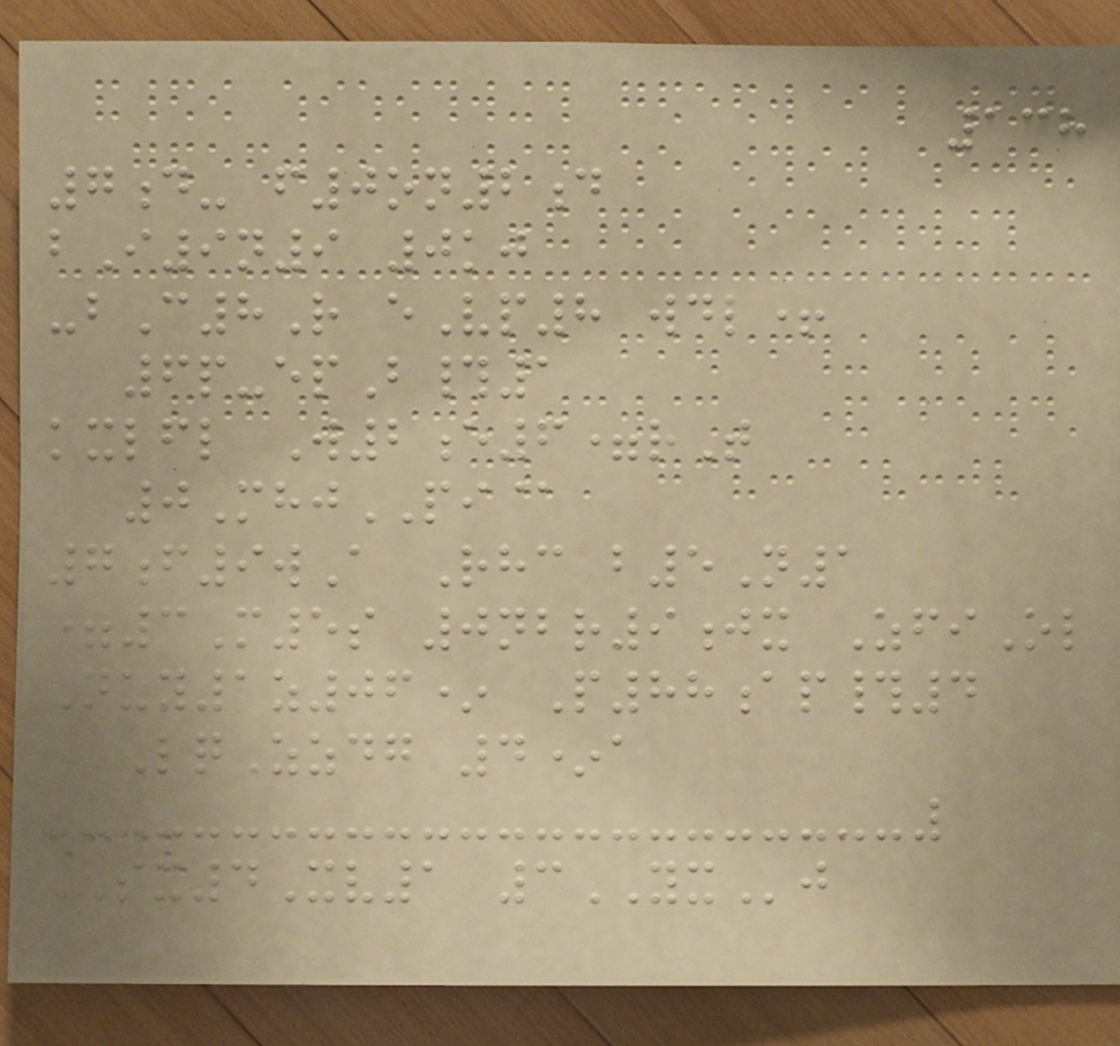138
7d- f0on2d
bI9n9 0kj
-bC8R eVp8 wdl+
6p-epB#1
kxlfl W2e6=rT
0MhjPI@
7f9wA Rhc b5N1
=3M5s 0nbr9jx ZfiOl
Nuy1z06* P88ap#4
LqZzdg 4*a
SX4Xv1 3YXj
